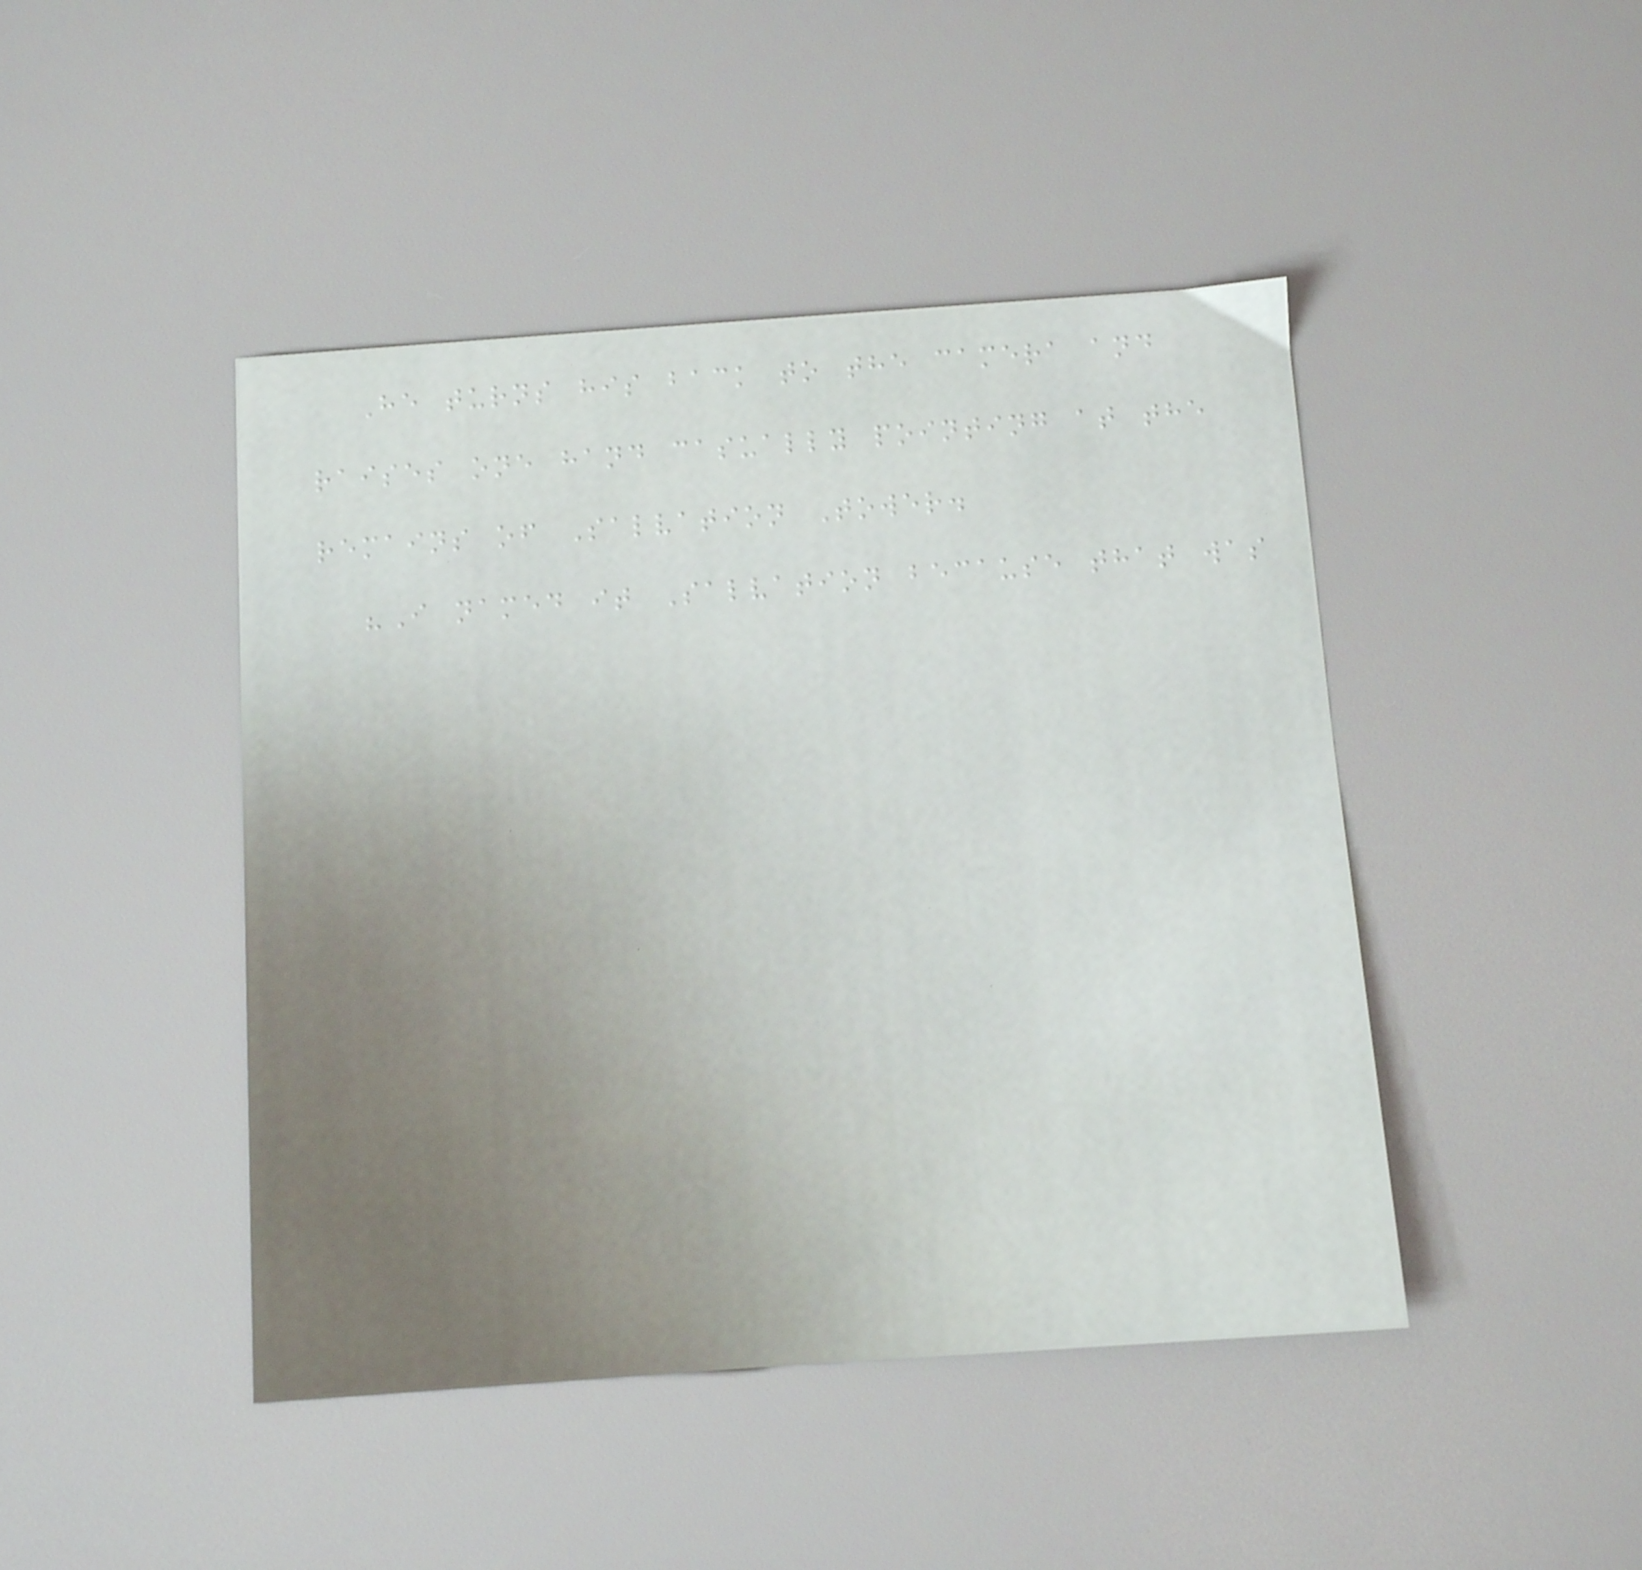He turns his back to the camera and
raises one hand casually pointing at the
remains of Salvation Tower.
"I named it Salvation because that was
